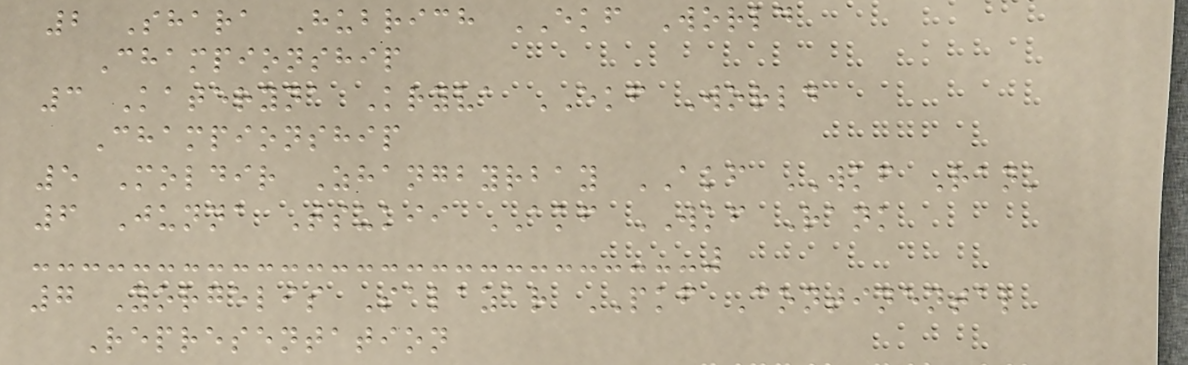2 Shara Hubrich EKF World
Championship
3 Kateryna Kryva EKF World
Championship
5 Moldir Zhangbyrbay AKF WKF Rank
6 Junna Tsukii AKF WKF Rank
7 Yorgelis Salazar PKF Continental
Representation
